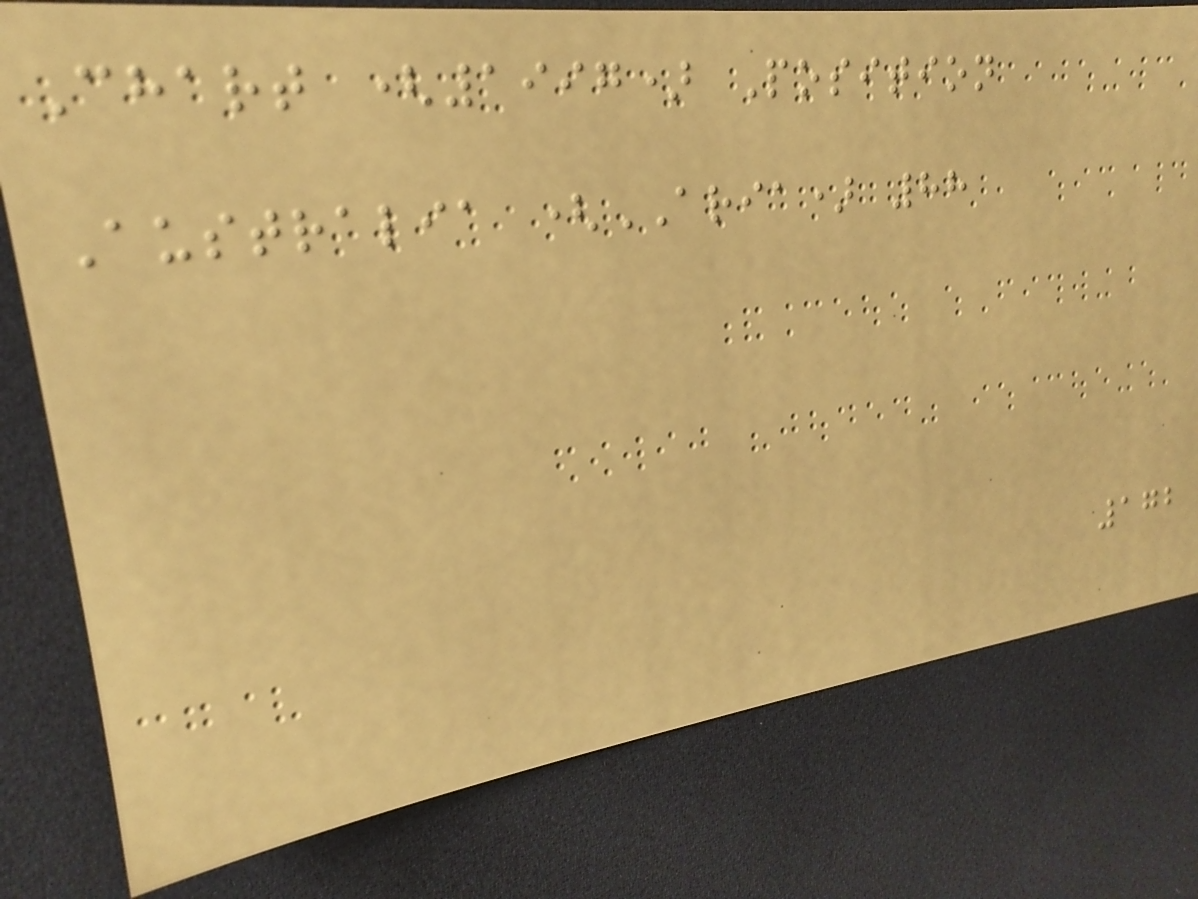Chart (1997) Position
Australia (ARIA) 88
172
